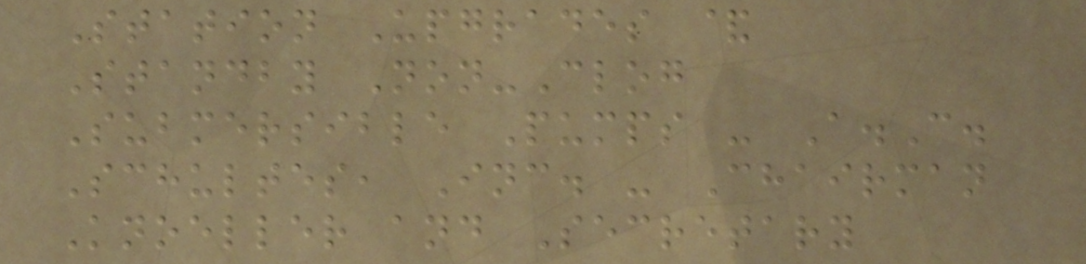Station Upgrades &
Standby Non-Clog
Submersible Pumps - A.C.
Schultes, Inc. - Chairman
Knoeller and Secretary
